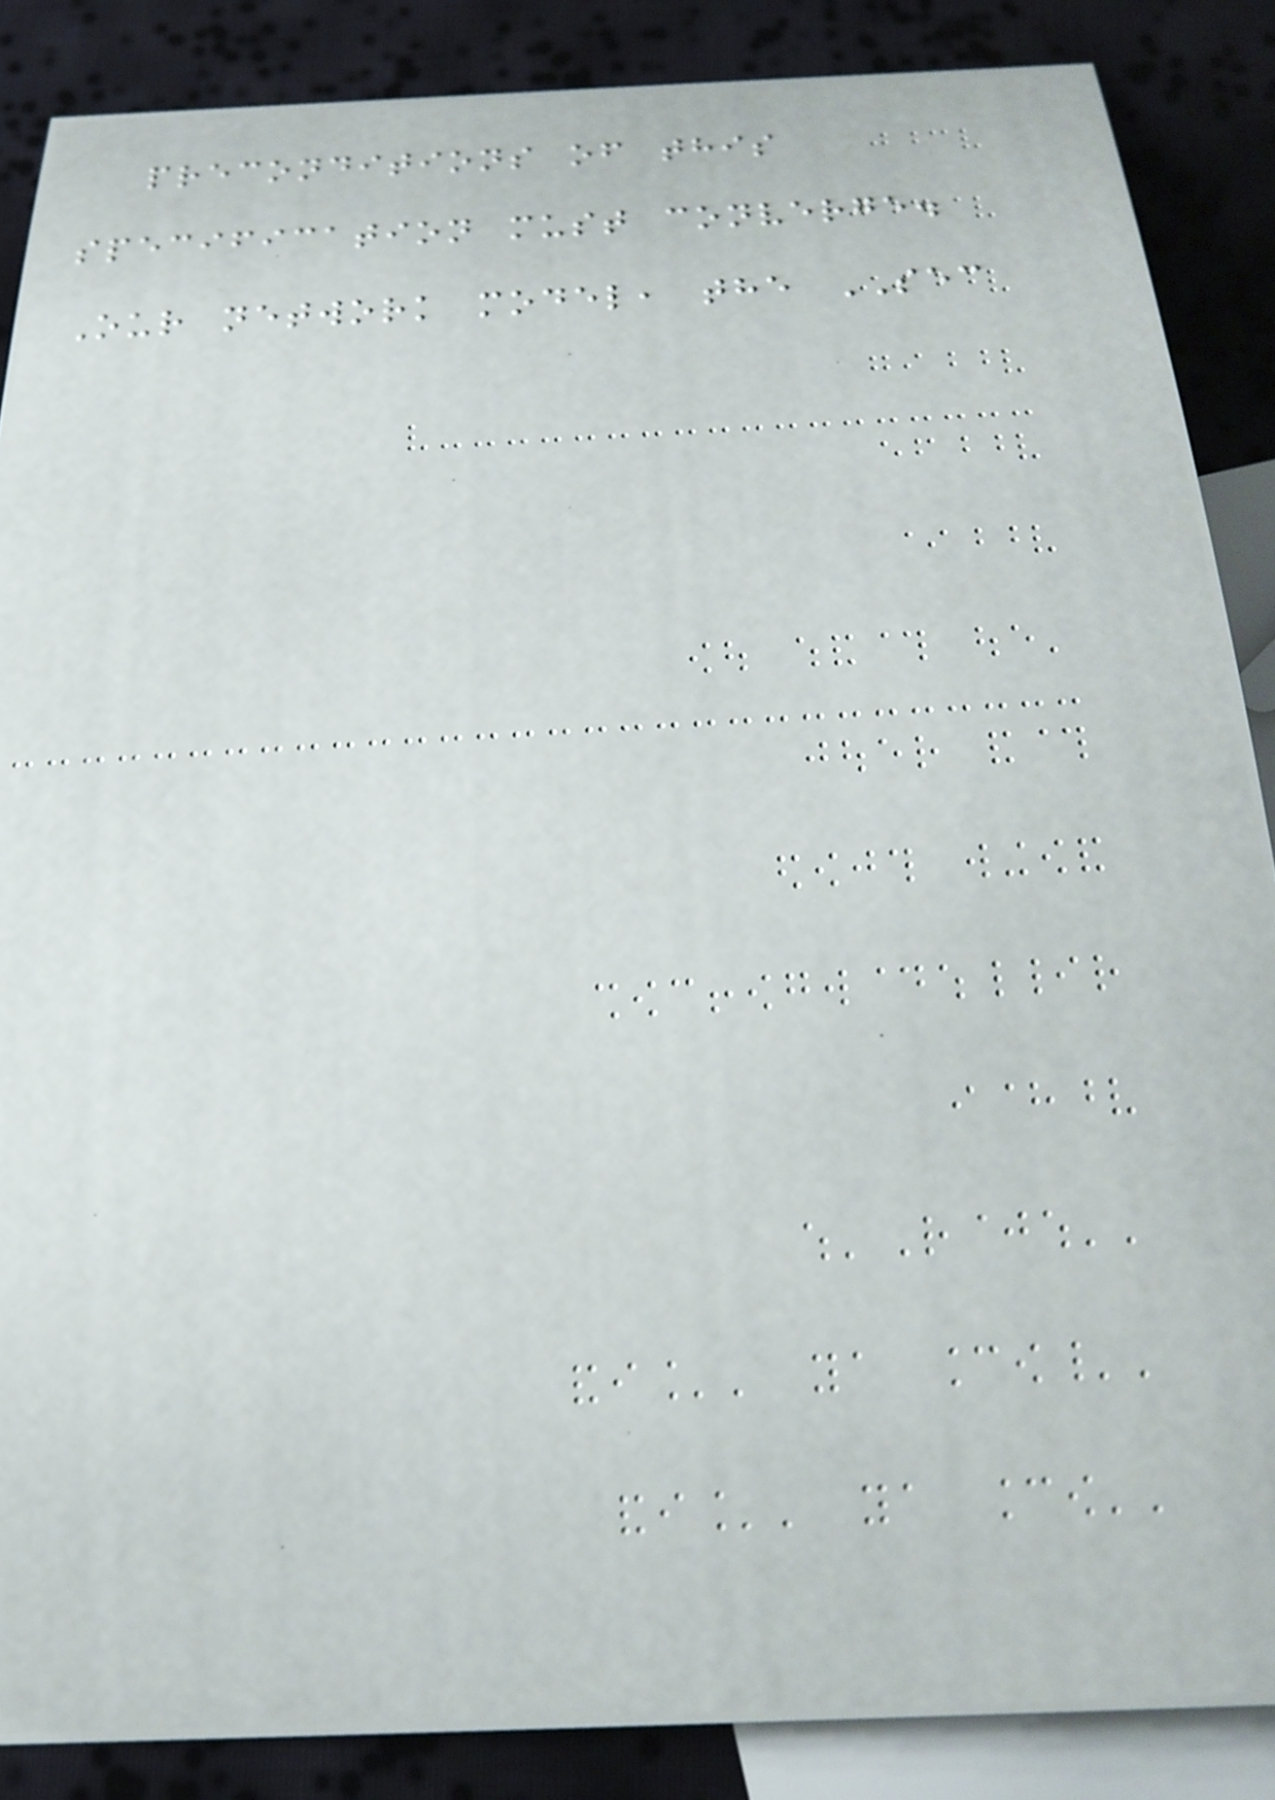preconditions of this
specification must converge.
Our network model, the SEC
